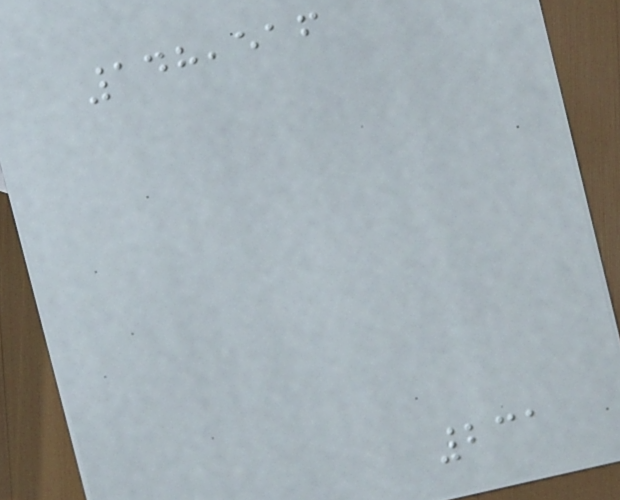148,516
231
